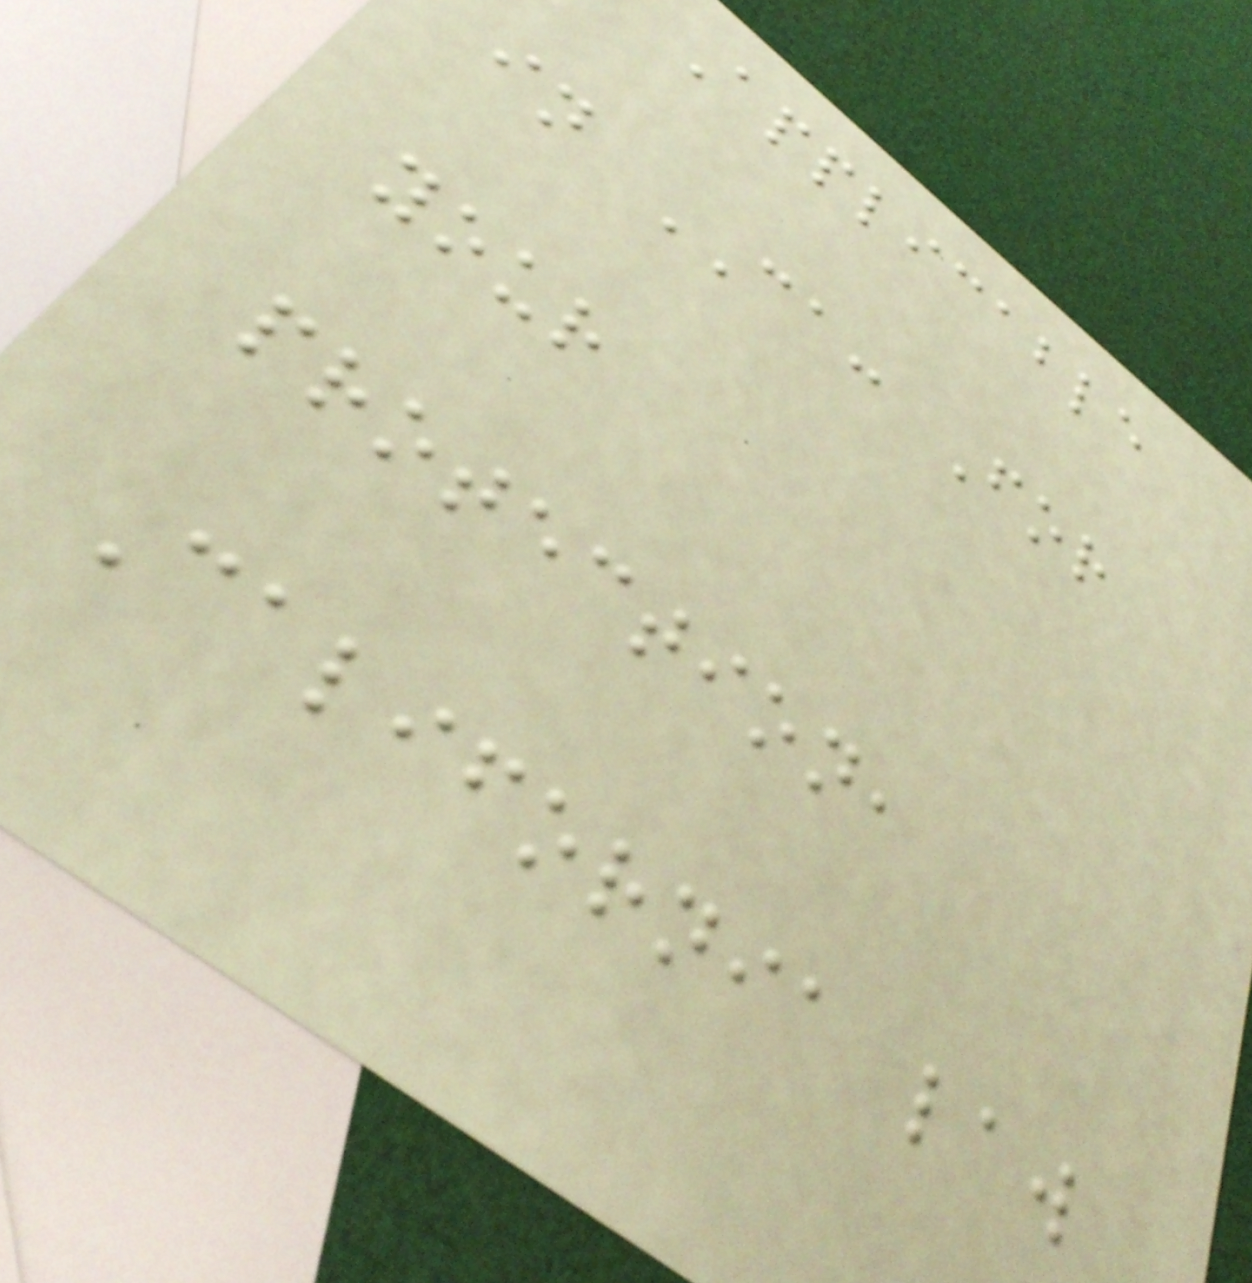Applicable
in CA: For
your
protection,
California law
